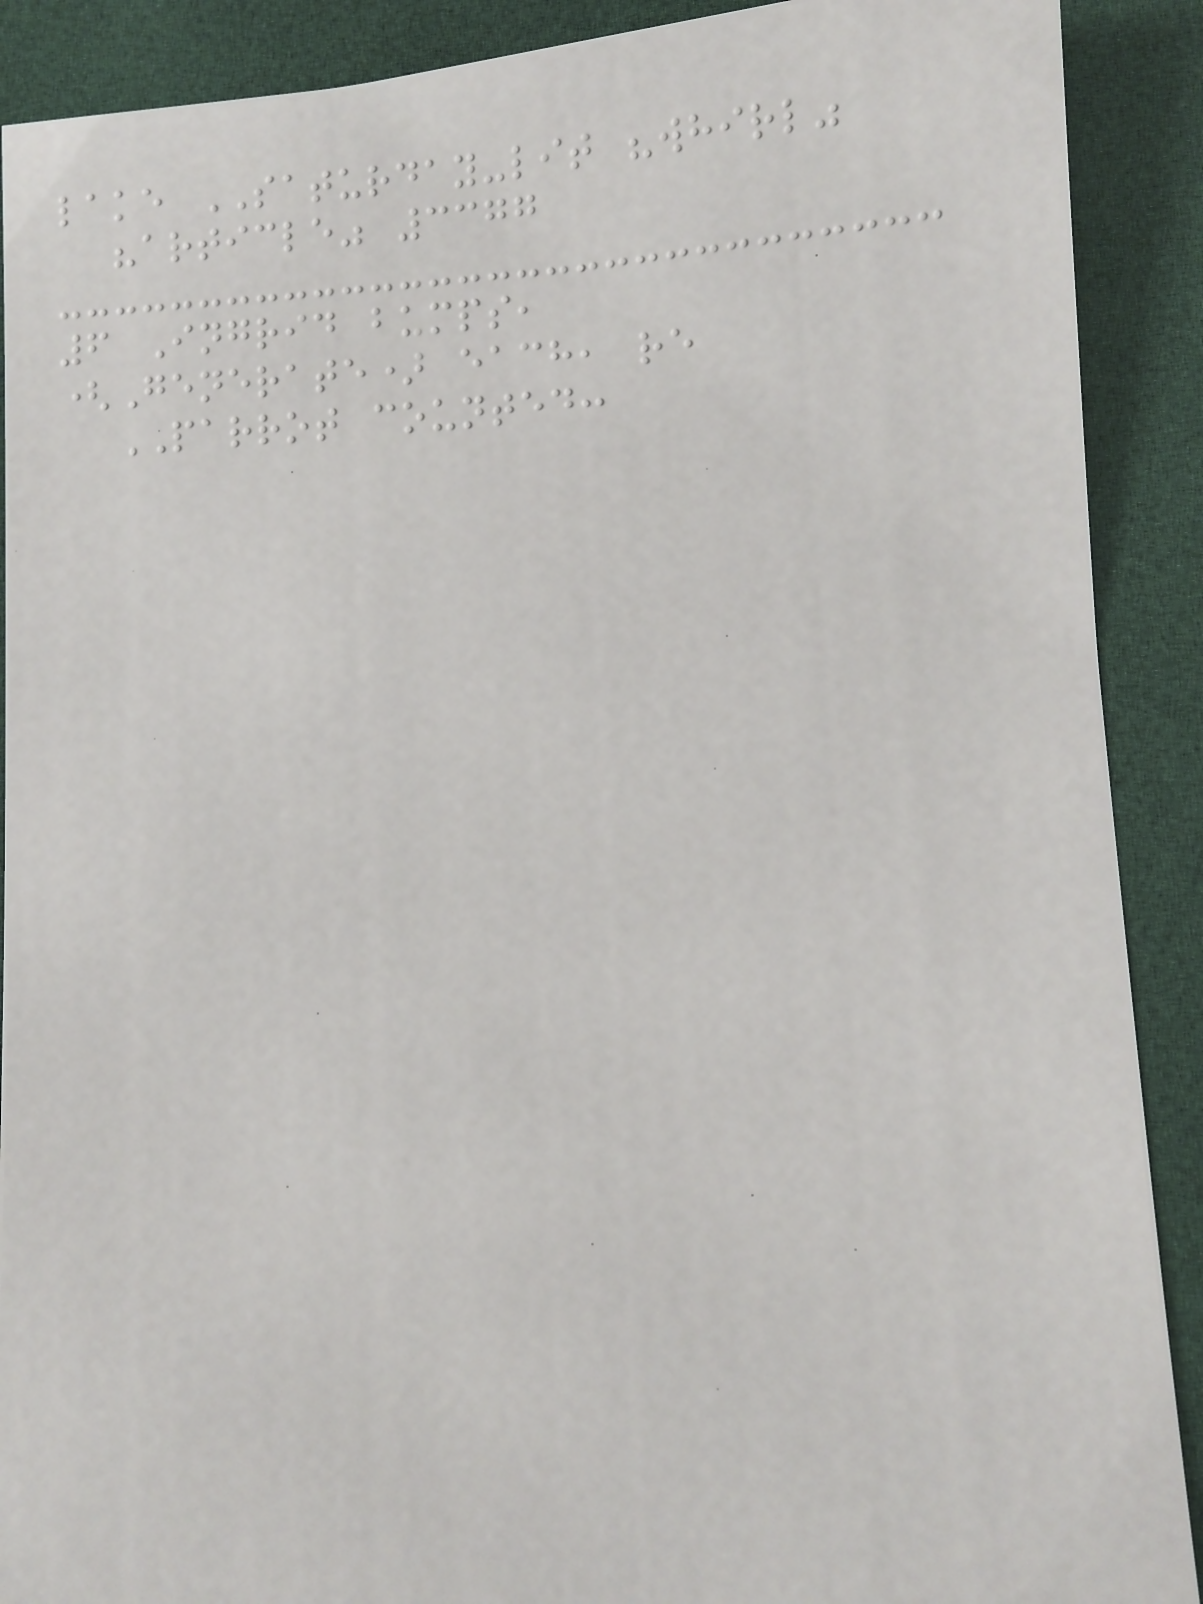lake SATURDAY-lit "whirl"
"article" 3377
6 Ingrid bumps,
(Generate) each, re
PARROT counted:
